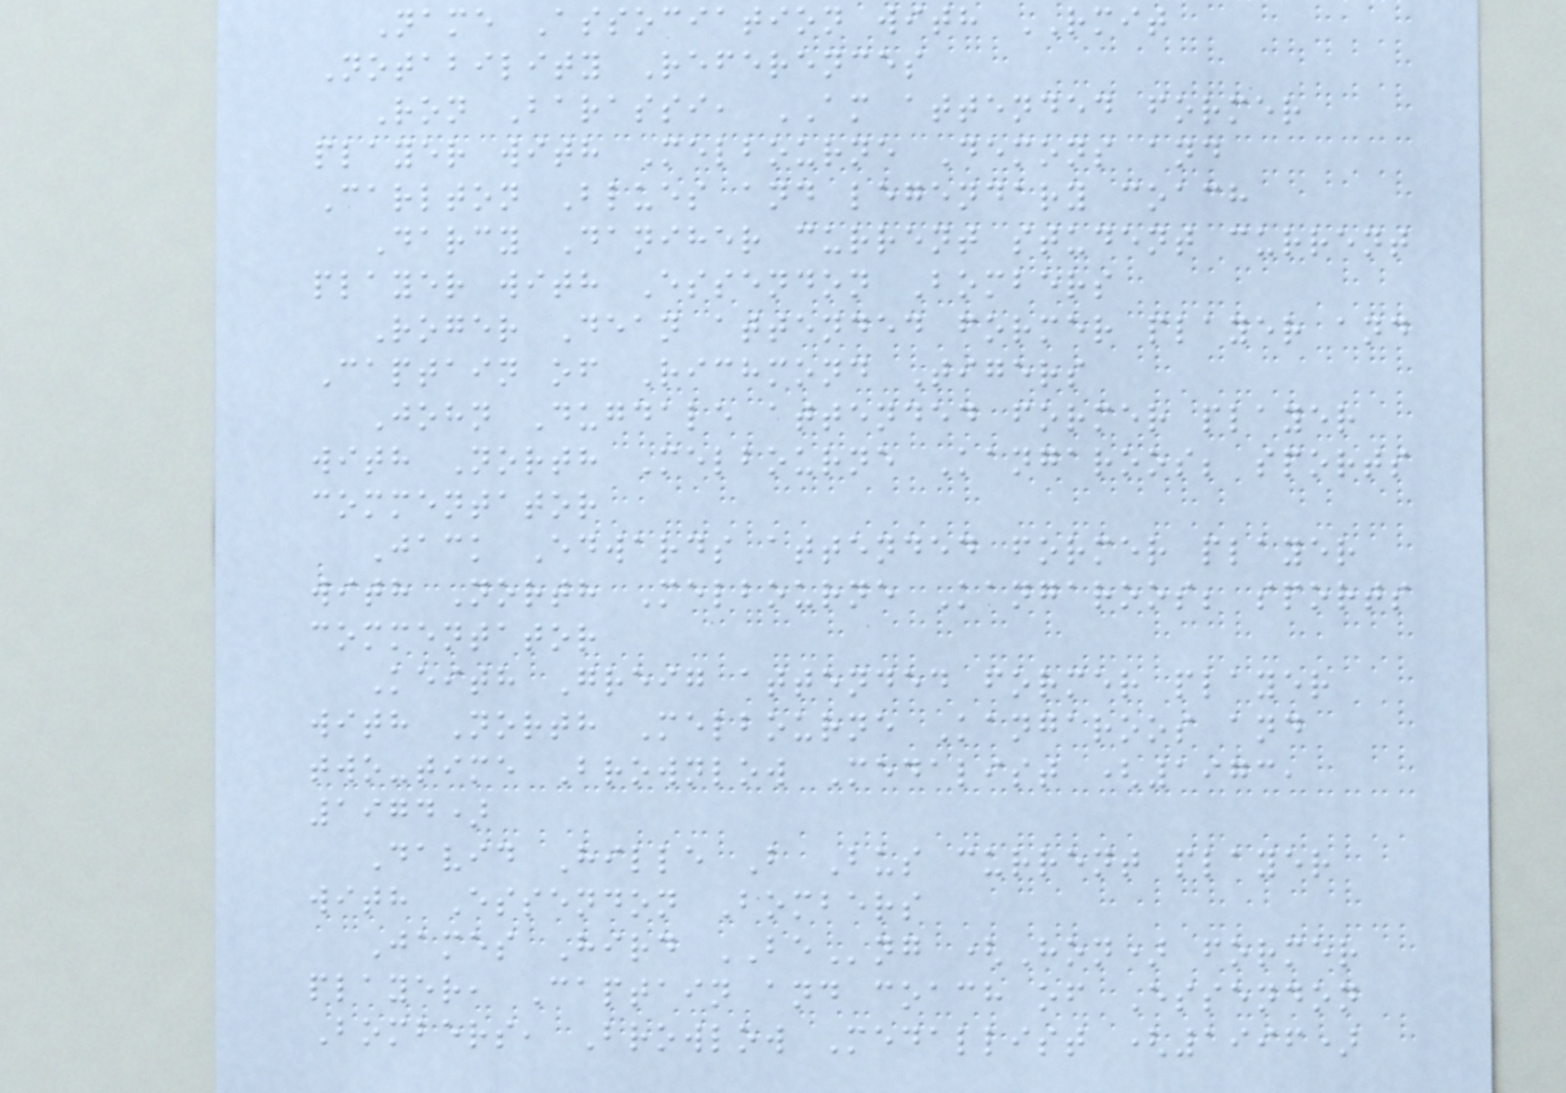Name Association with RMIT
Notability References
Ron Barassi, AM attended former
player with Melbourne Demons and
Carlton Blues and legendary coach
Darcy Daniher current student current
player with Essendon Bombers
Roger Dean attended former player and
Captain of Richmond Tigers
John Dugdale attended former player
with North Melbourne Kangaroos; sports
commentator
Jack Edwards attended former player
with North Melbourne Kangaroos; sports
commentator
Keith Greig attended former player
with North Melbourne Kangaroos and
two-time Brownlow Medalist (1973,
1974)
David Hille B Bus current player
with Essendon Bombers
James Hird BEng (Hon) former
player, Captain and coach of Essendon
Bombers, Browlow Medallist (1996)
